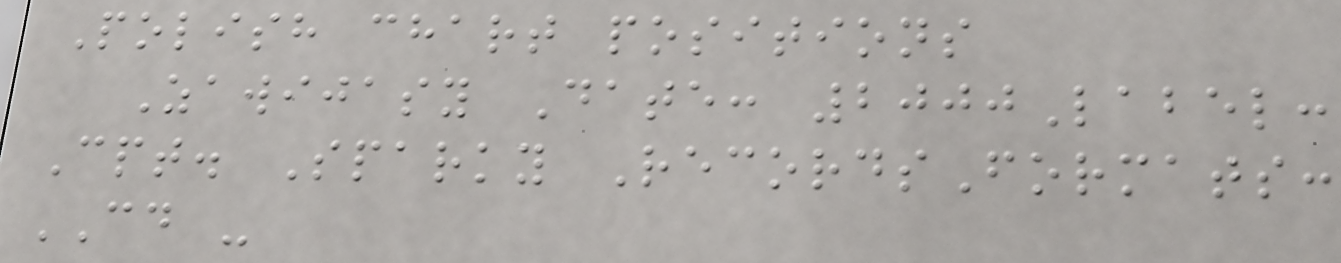Polish chart positions
Zawijasy Date: 2000Label:
Cpt. Sparky RecordsFormats:
CD -
